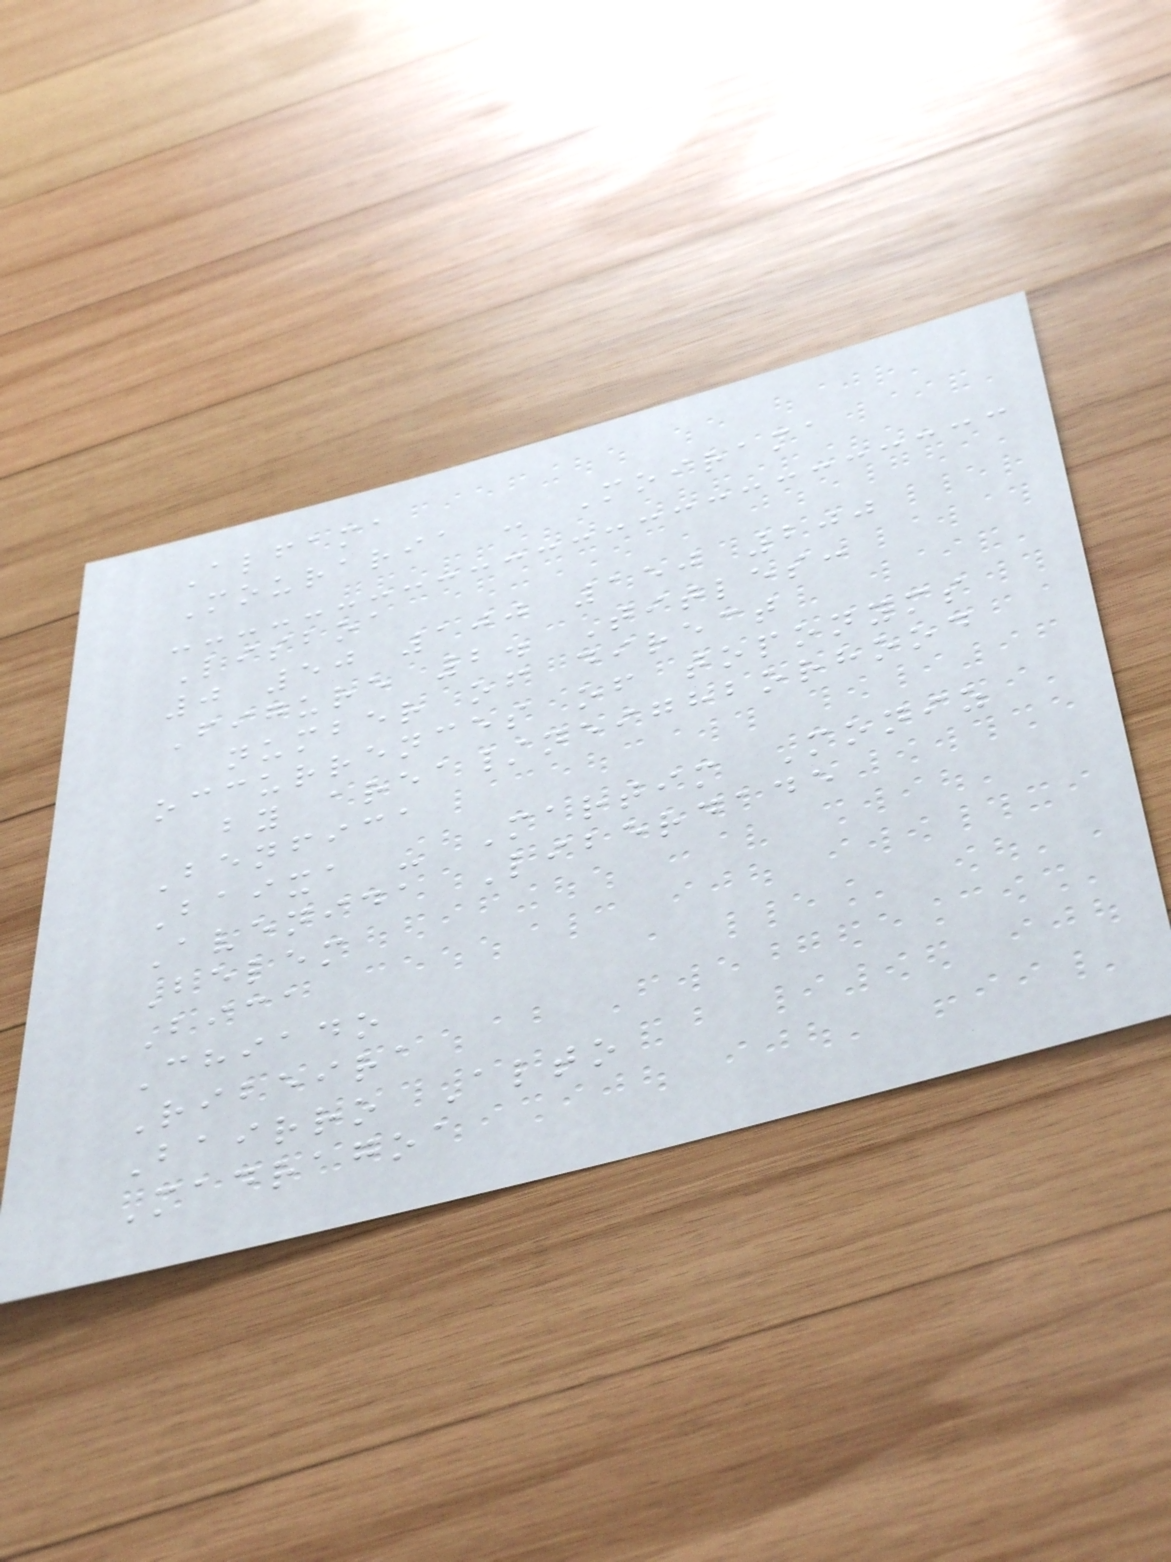Alfama
Mouraria - Moirama
Lisboa
0 50 100 150 200
Figure 2. Titles:
number of direct
occurrences of toponyms
by area/neighborhood
Benfica
Baixa - Martim Moniz
Avenida Liberdade
Belem
Bica
Chiado
Ribeira
Bairro Alto
Madragoa
